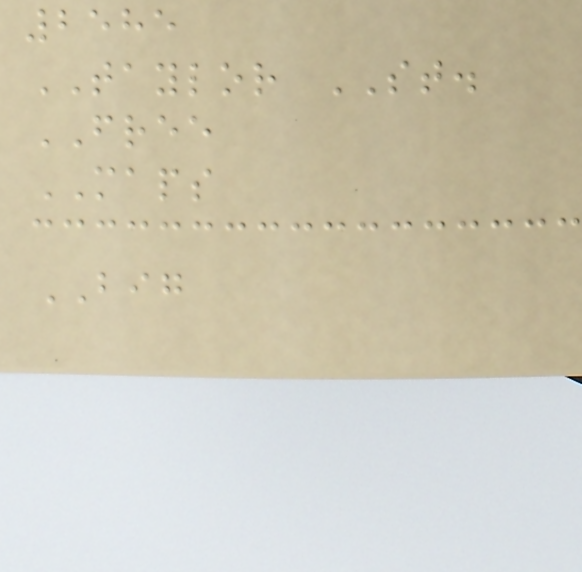2585
TAYLOR ST.
FREE
MAPS
BIG
